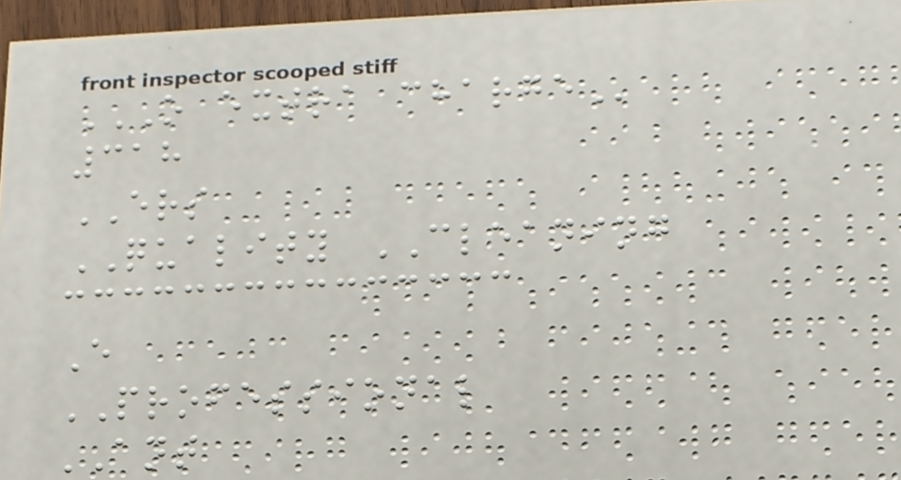O EXTRA CHARGE
318
ERS
QUALITY CLEANING
E
PROFESSIONAL
ANT
